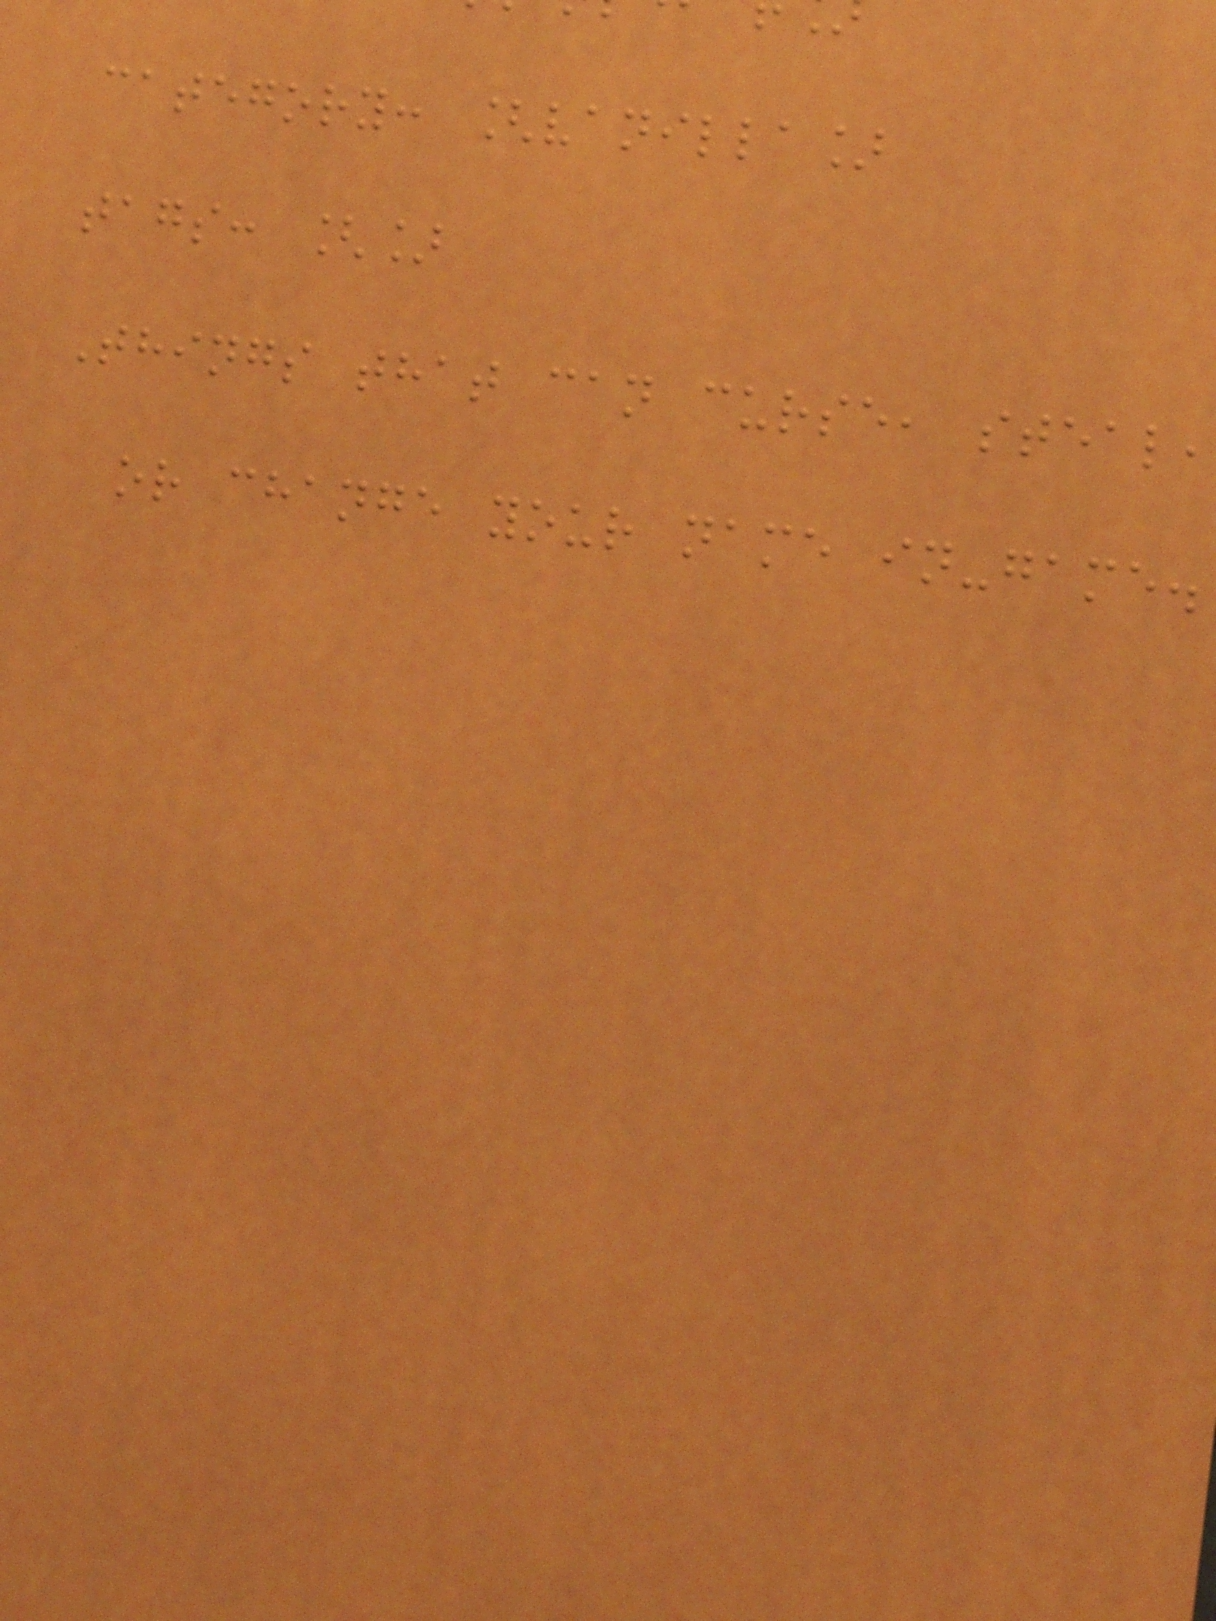category: [vanilla]
tags: []
Things that can curse, steal
or change your name in-game.
